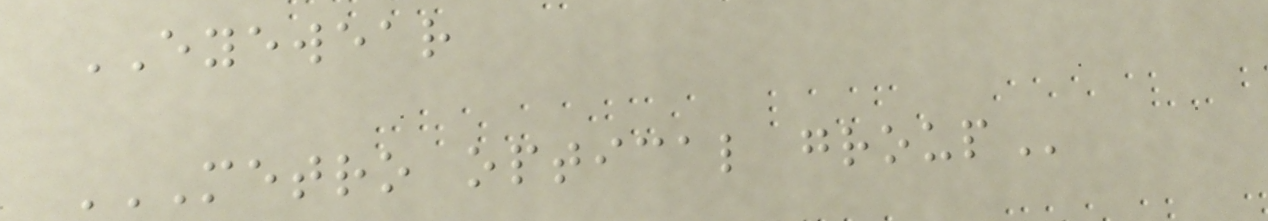EYEWEAR
METRO OPTICAL GROUP
